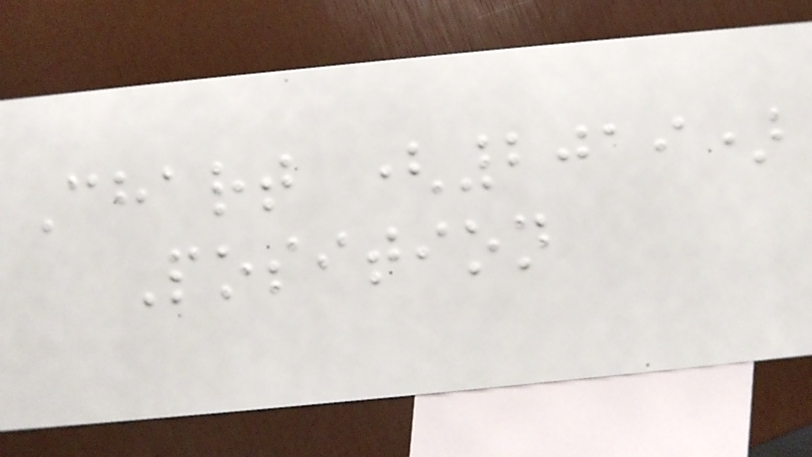Chart (2019)
Position
